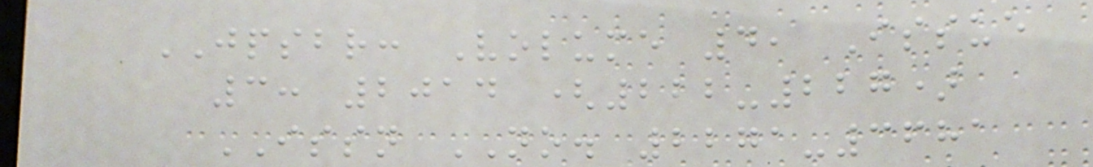JPSBR: Volume 4, Issue
3: 2014 (222-227)
ISSN NO. 2271-3681
